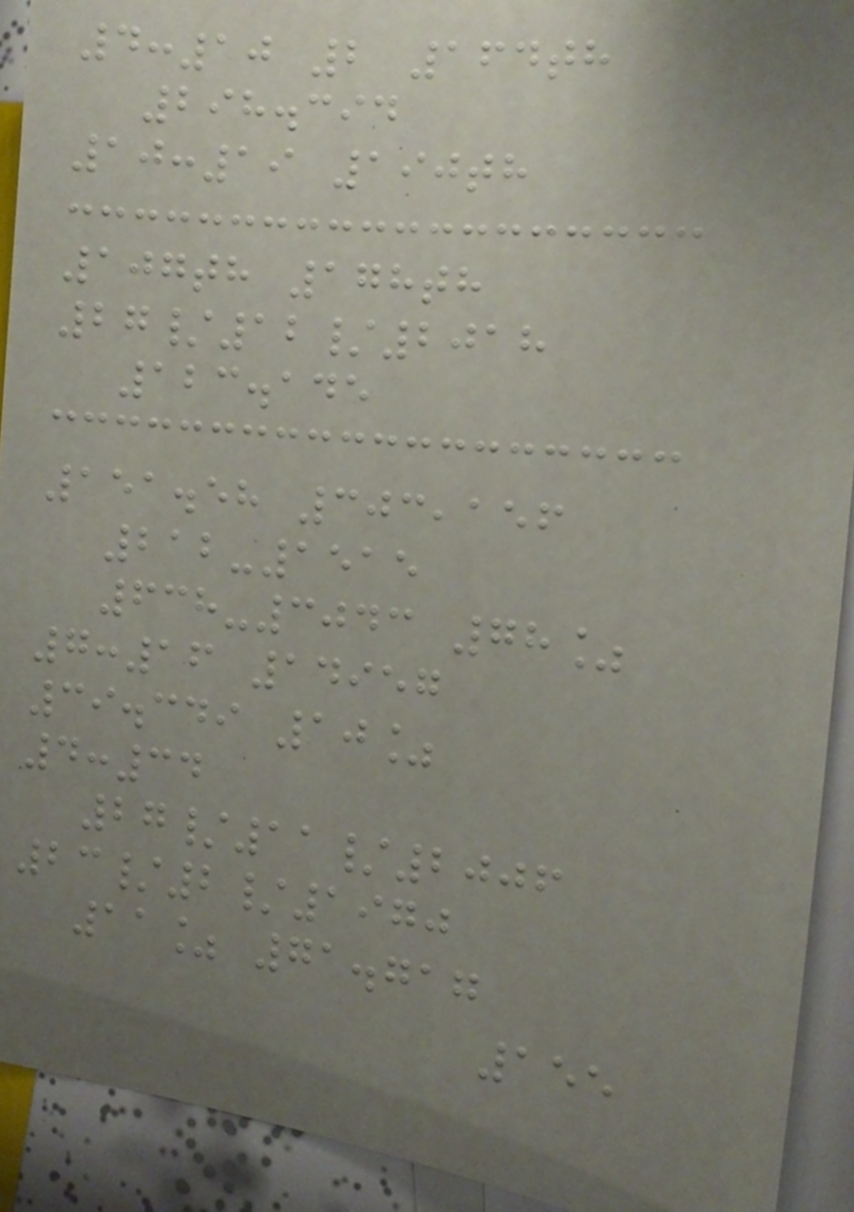4:10 2 164th
298.394
10:19 190th
107th 178th
27/12/2018
123.145
151.58 303,156
212-1515
638-3043 78%
7:16 14957
39.349 10%
4:34
27/11/2006
23/2/1970
11% 71.717
155
